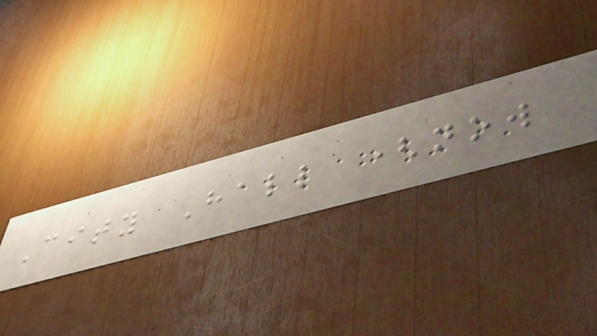City Hall (now
